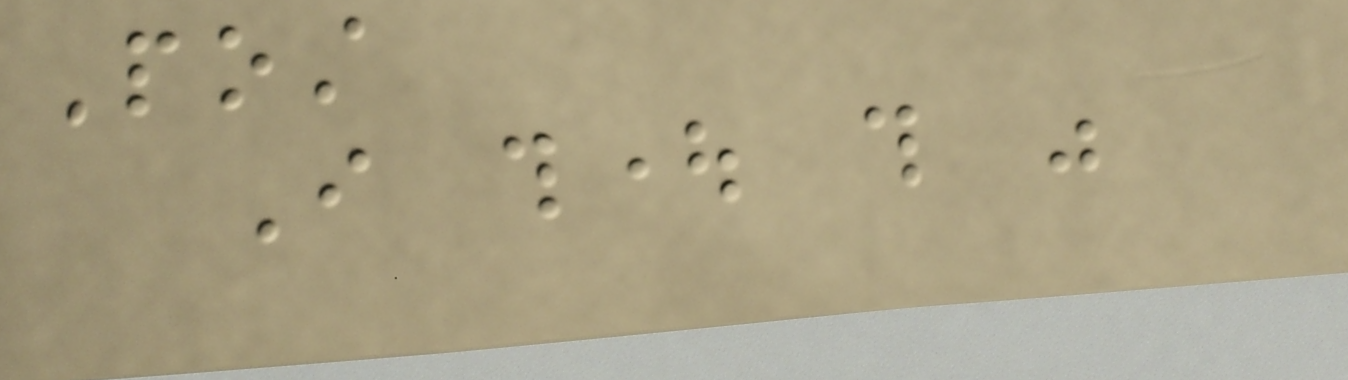Post
I thought this was
